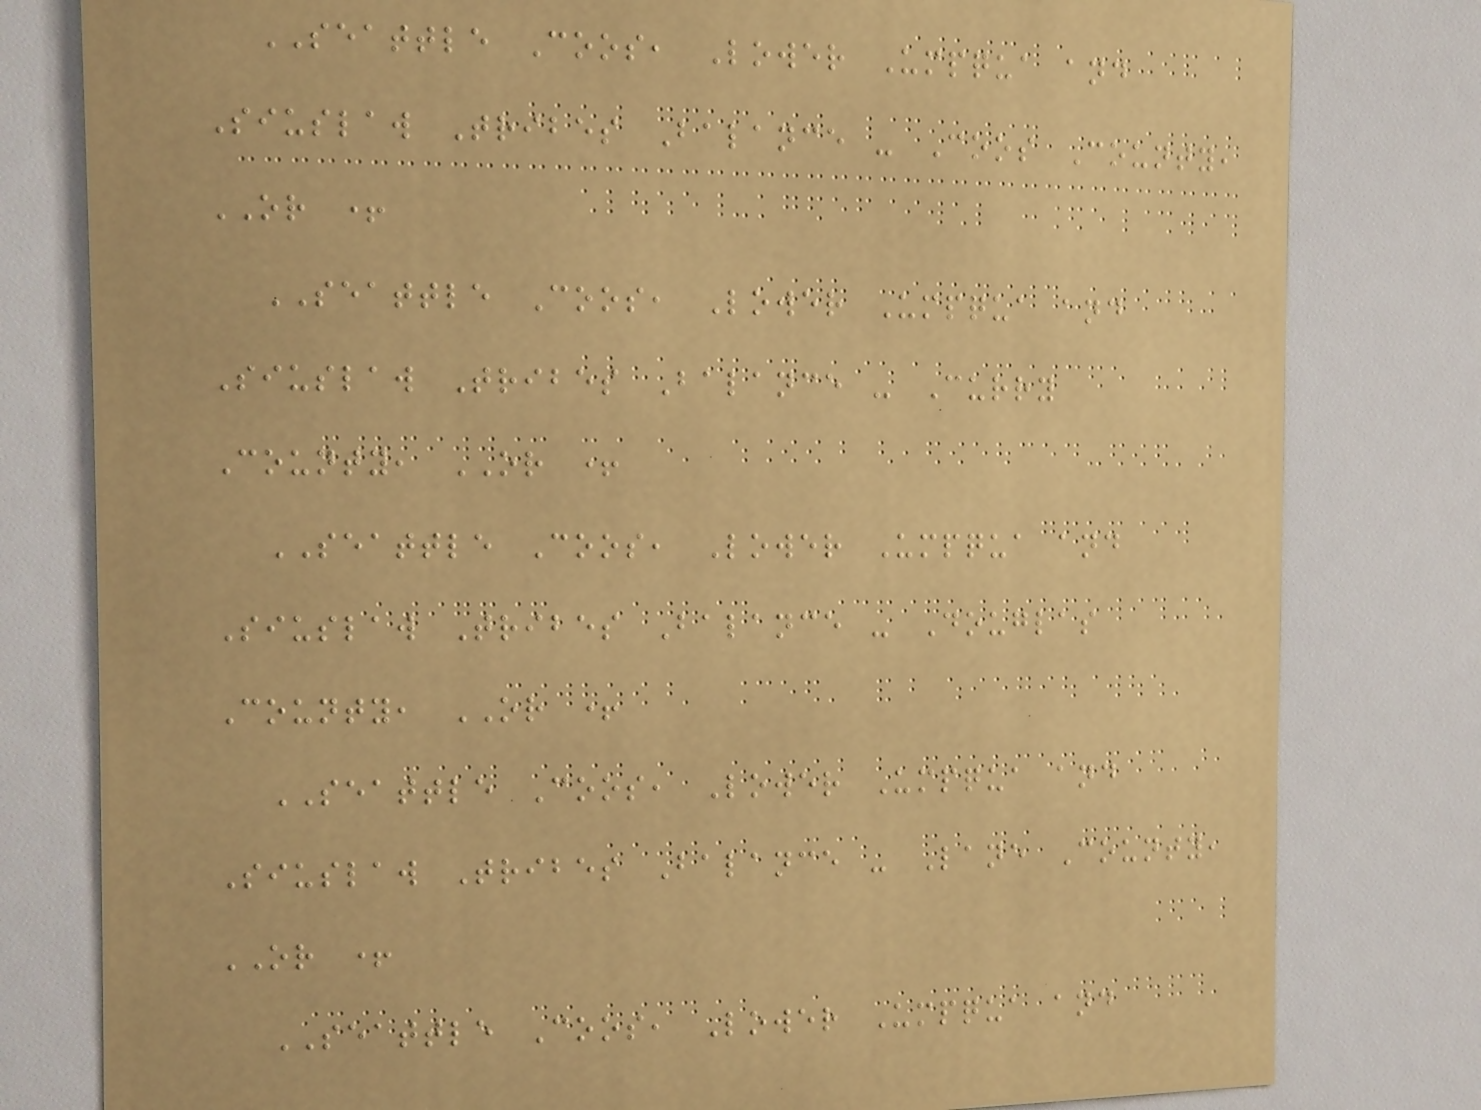SEATTLE Coos, Lower Umpqua and
Siuslaw Tribes Balance - Coos County,
OR +
SEATTLE Coos, Lower Umpqua and
Siuslaw Tribes Balance - Curry
County, OR +
SEATTLE Coos, Lower Umpqua and
Siuslaw Tribes Balance - Douglas
County, OR +
SEATTLE Coos, Lower Umpqua and
Siuslaw Tribes Balance - Lane County,
OR +
SEATTLE Coos, Lower Umpqua and
